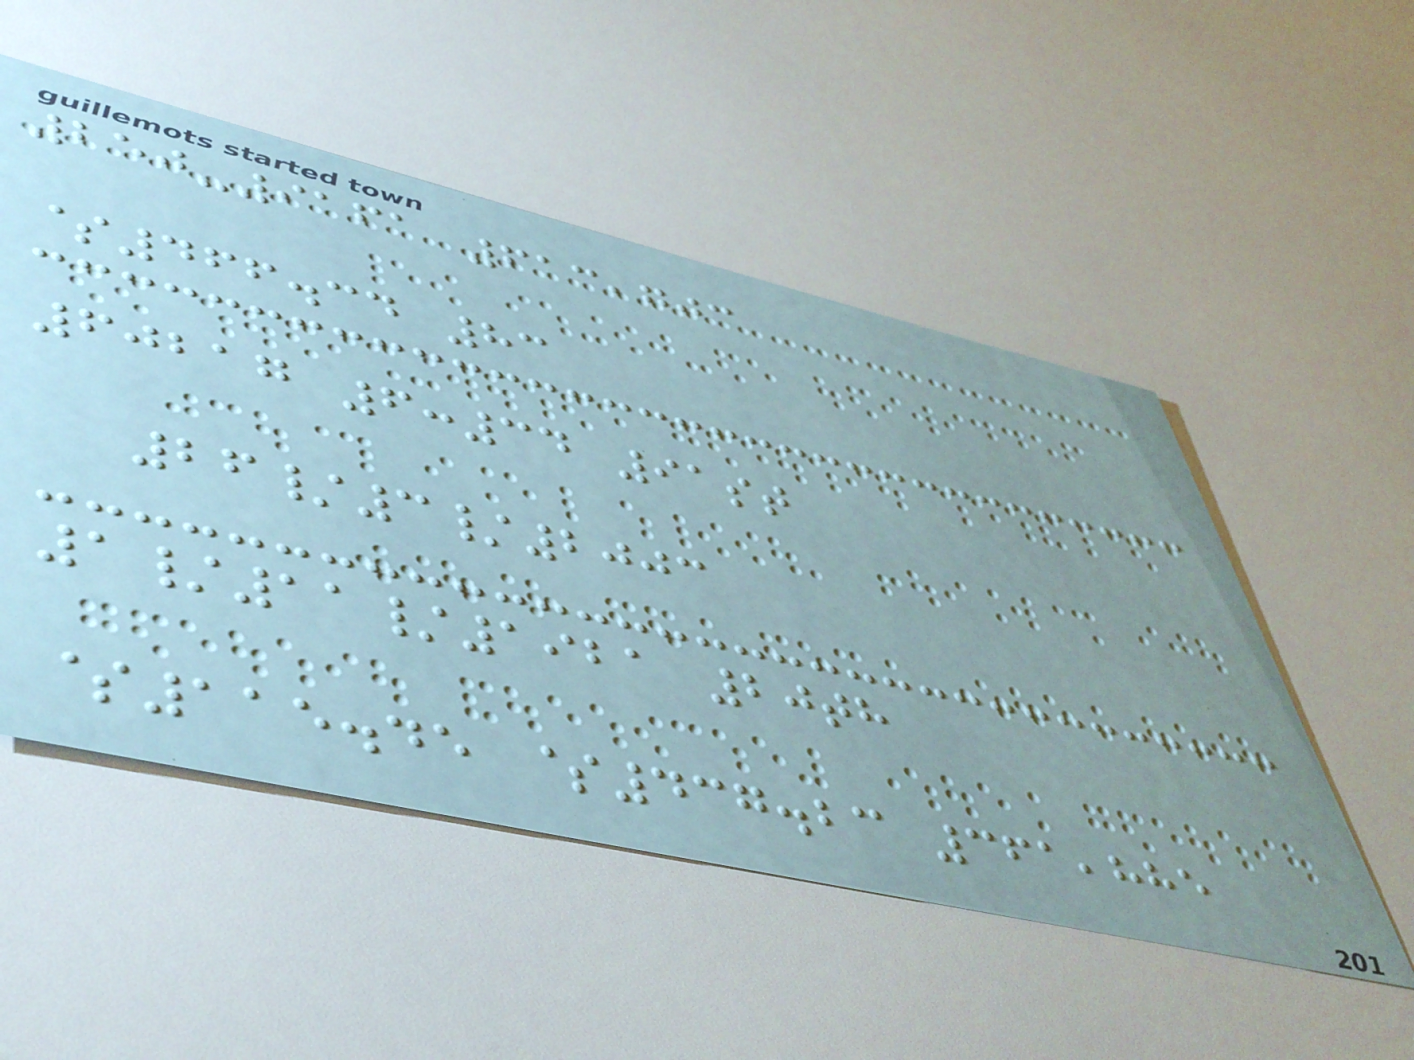250-9161 613,703
$466.34 83
60217 6:34 91st
26/3/2003
1/11/1921 20th
$115.45 $437.23 361,885
